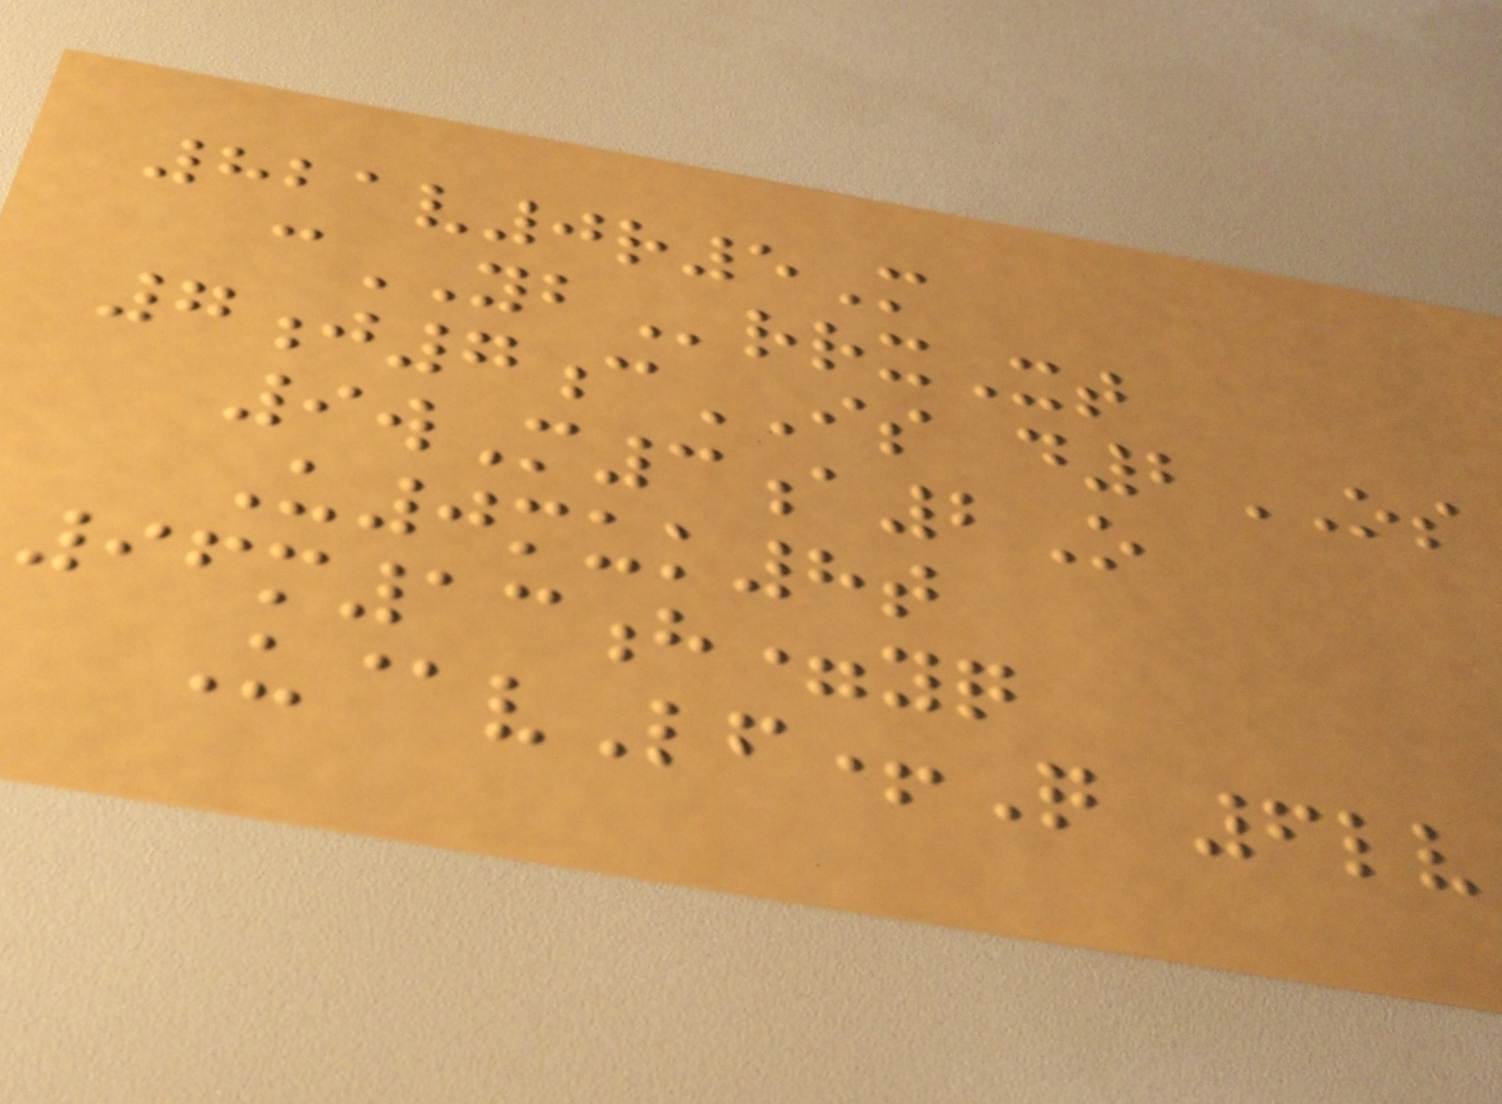821v0r5M
cYBrrxXt
7j7cIS d2OS
9wM3a2O
U0muk8t
96m13h=yq
U@vLf+Q 6lv
